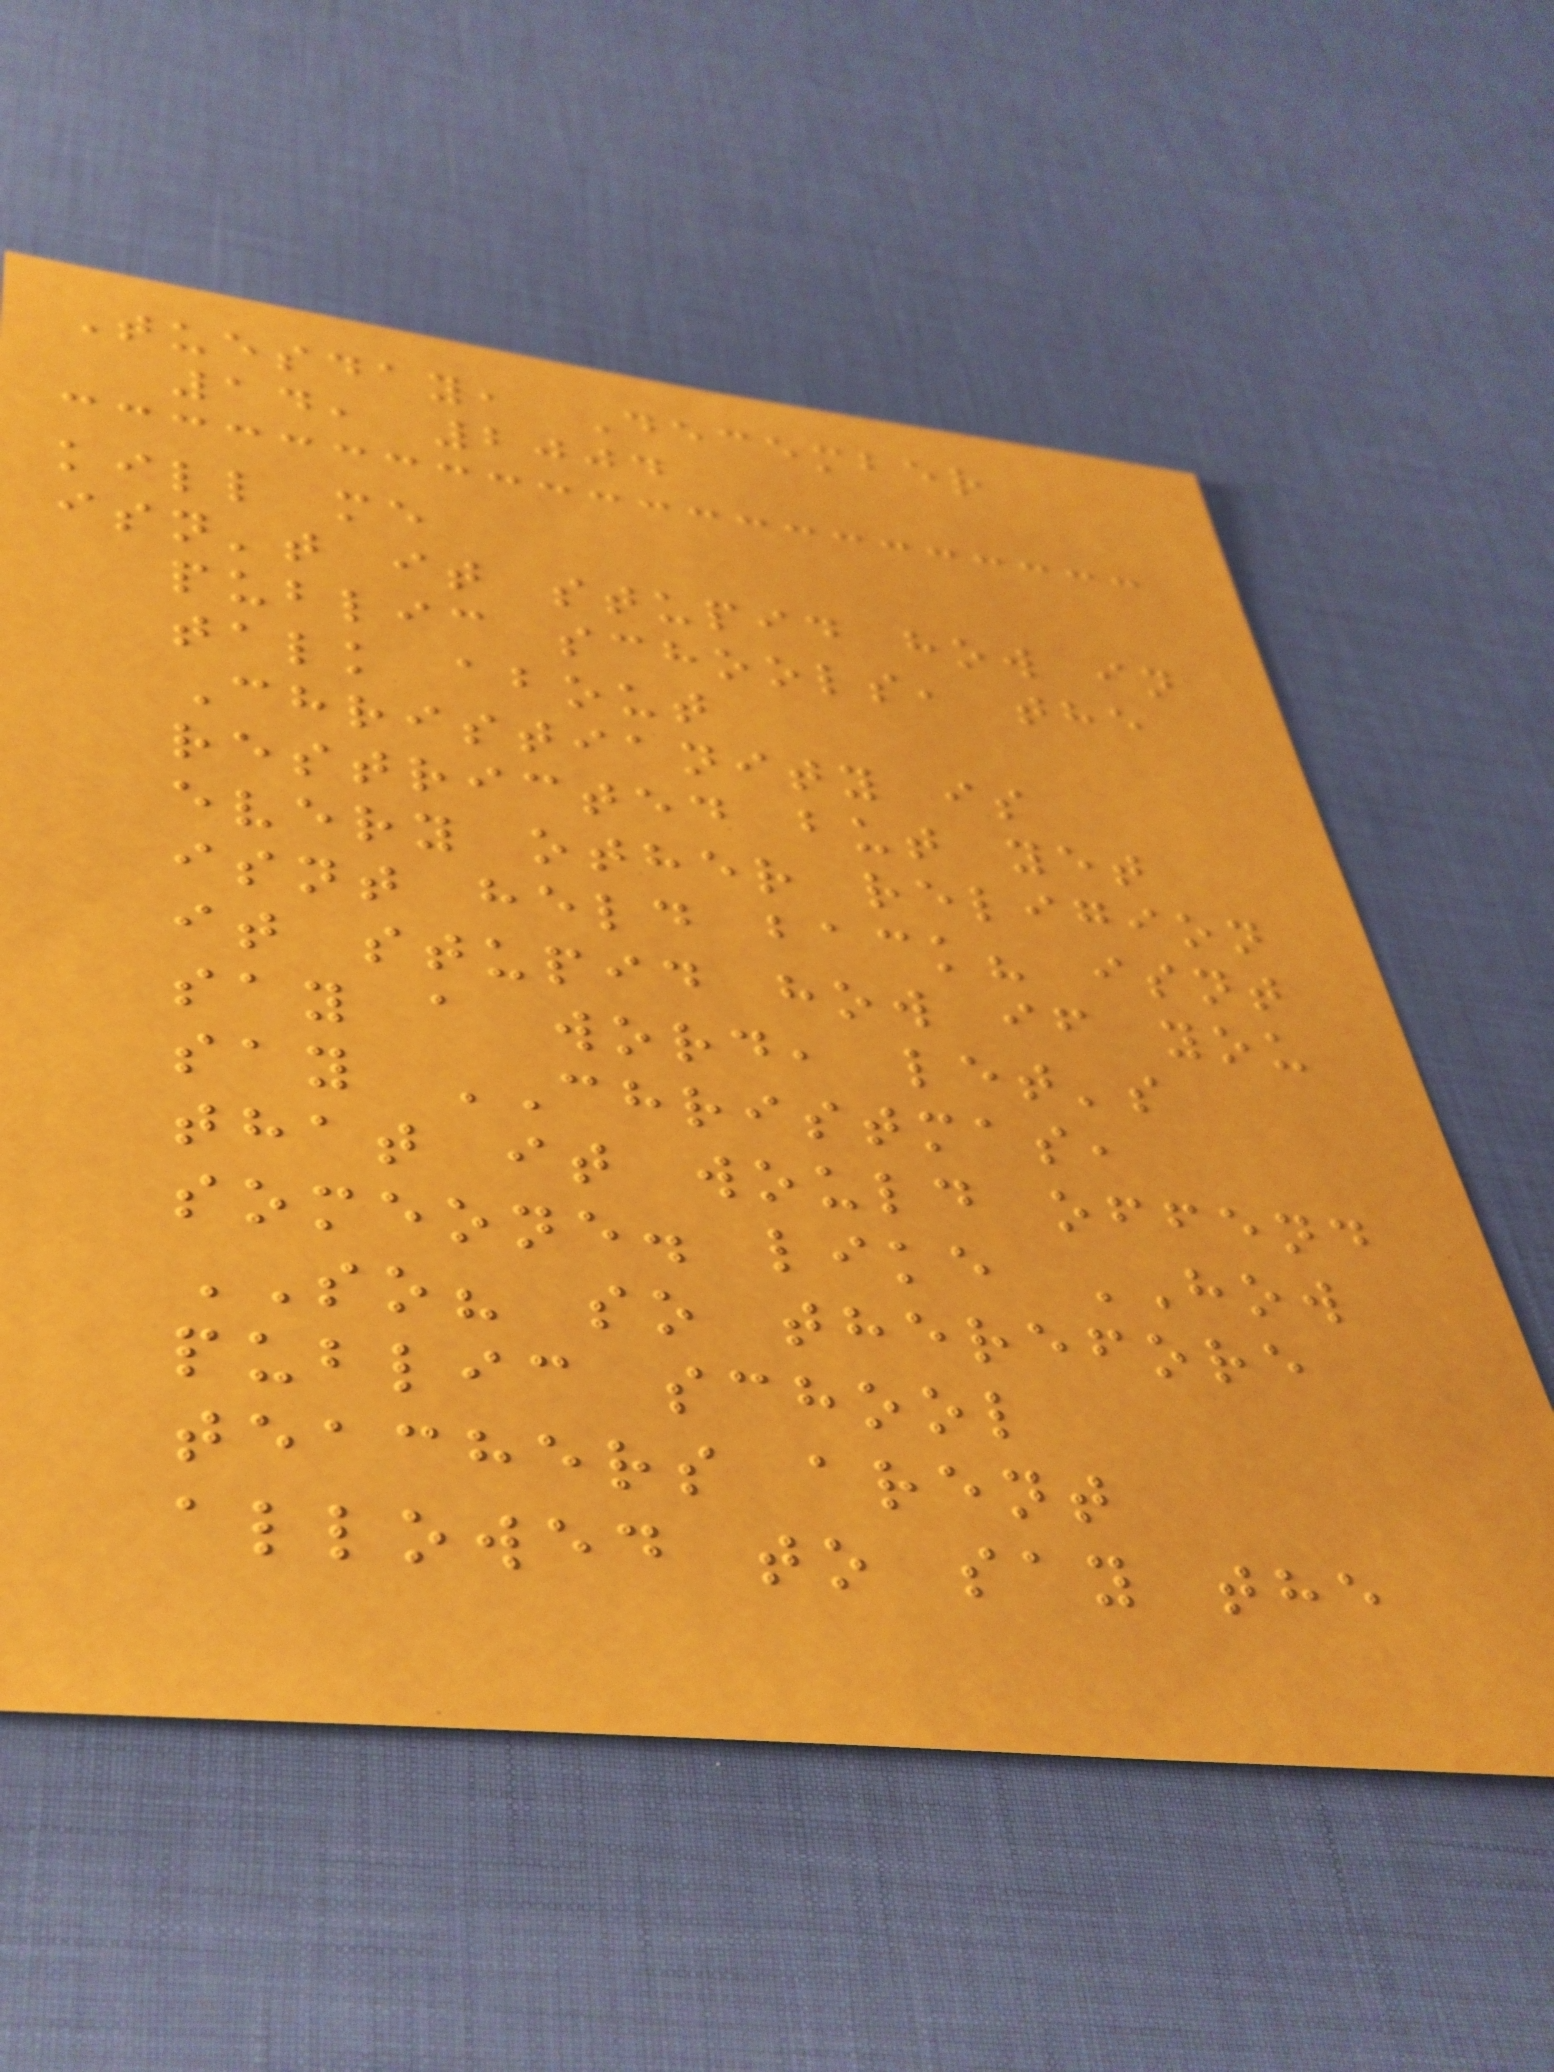Tuesday, December
14, 2004
kill me
isn't it stupid how in
public schools, the
talk about
Christianity is
restricted but yet
every other religion
isnt held back? isnt
it stupid how if you
say a word, let's
say CHRISTMAS,
that it would offend
someone. like HOW
SO? so therefore
public school
teachers arent
allowed to say the
